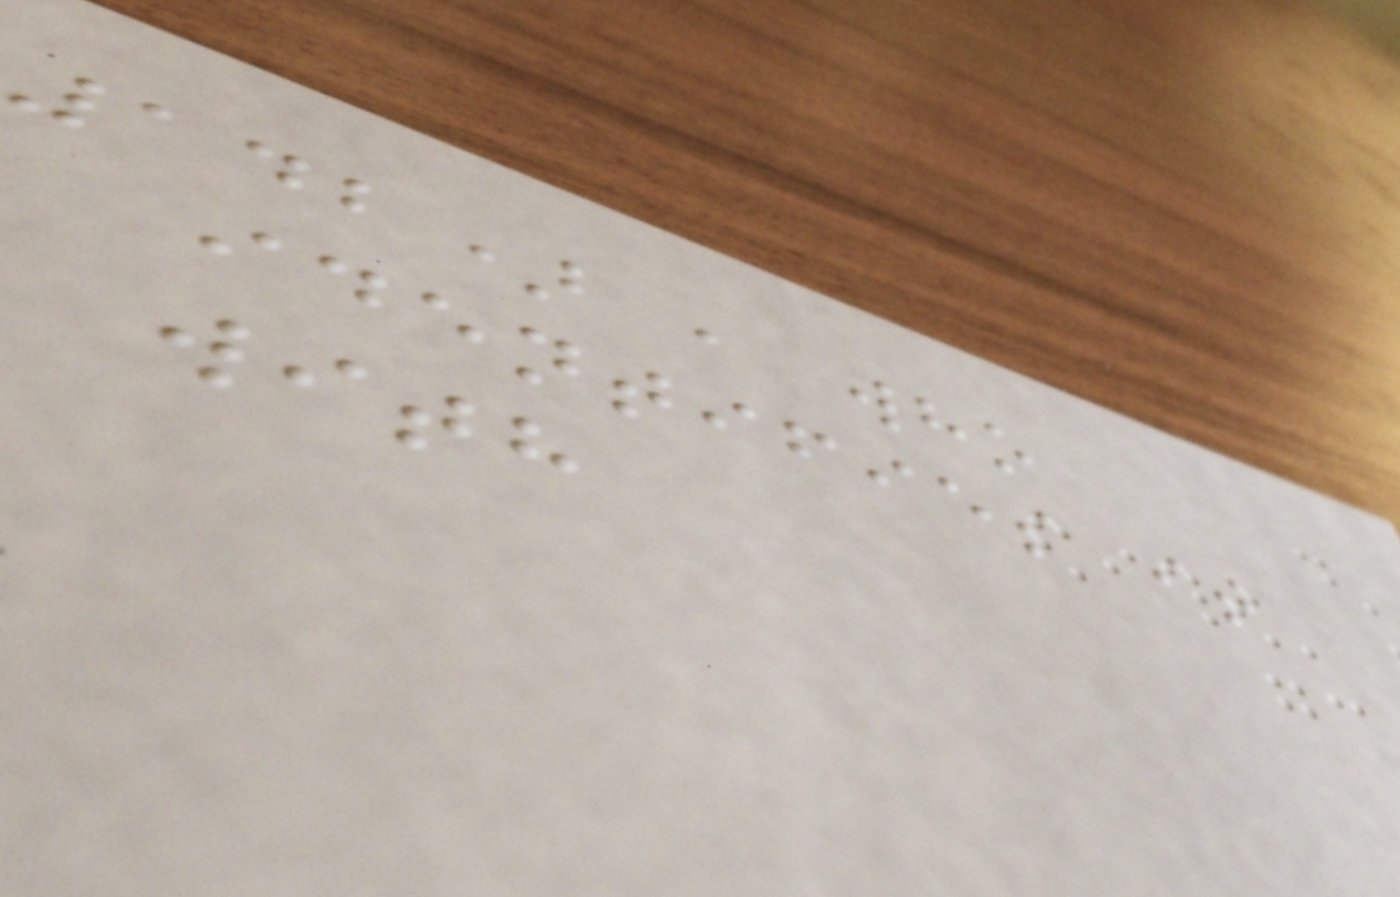142) , who
identifies it
with
